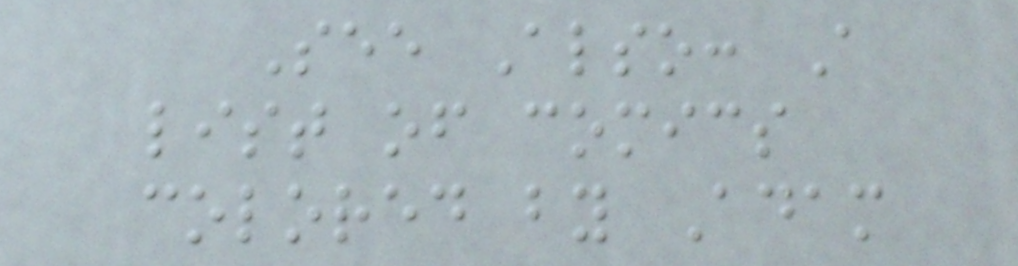See Also: A
list of comics
colored by Adam
